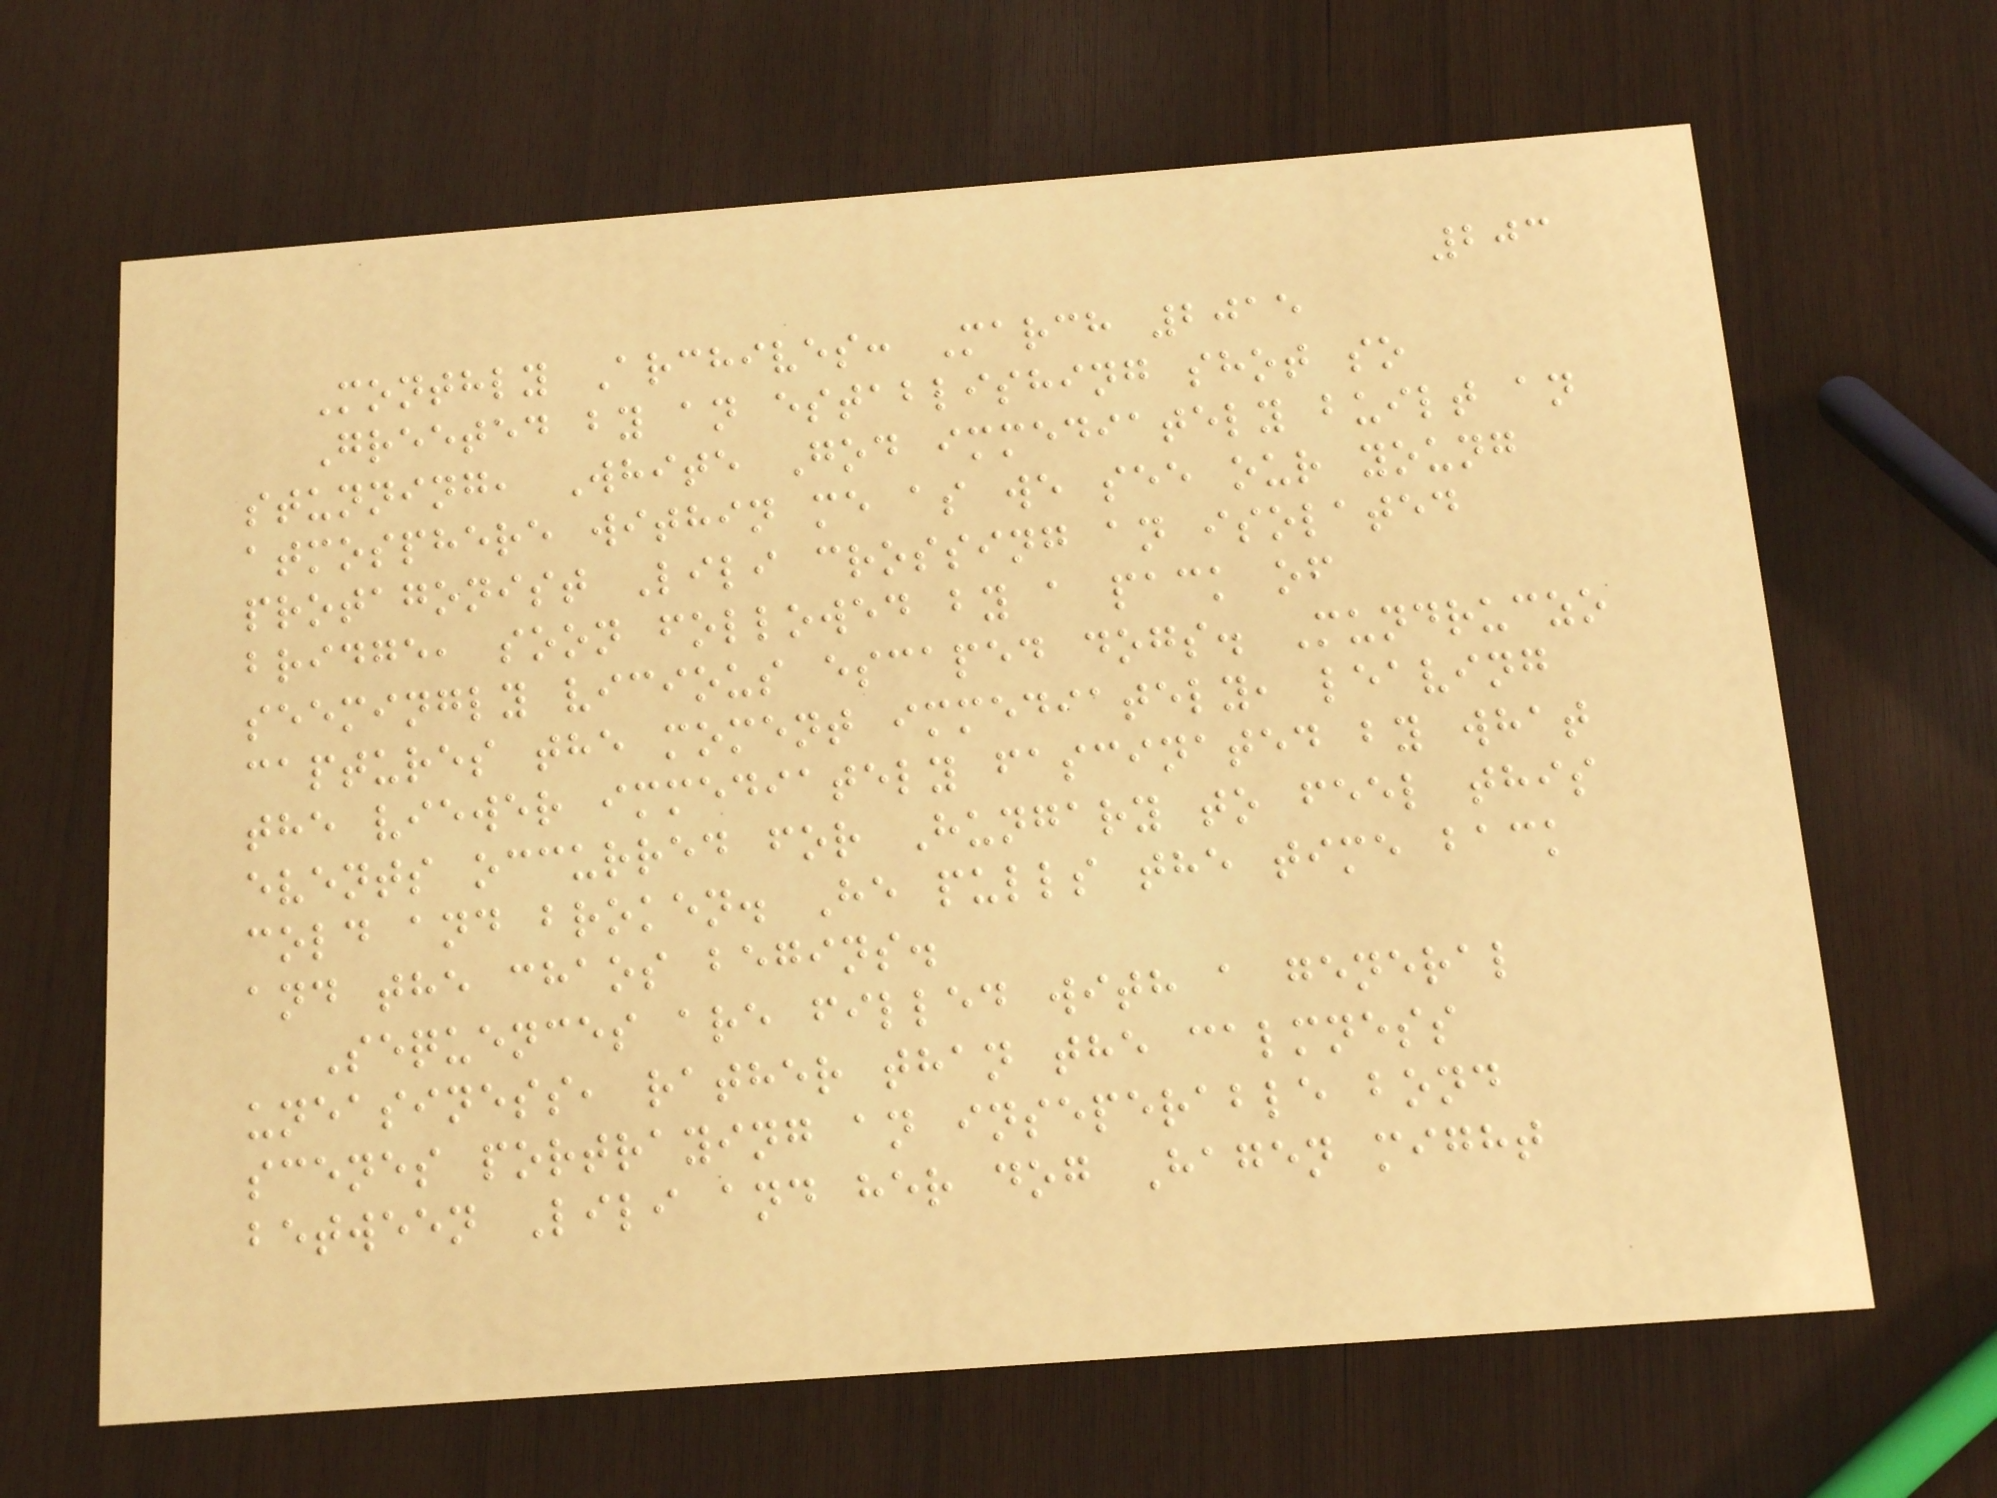203
Monthly Archives: March 2015
Greeted by an establishing shot so
stunning, White God immediately built an
atmosphere within me as we see our young
protagonist Lili crossing an isolated
bridge, soon followed by a pack of
seemingly vicious escaped dogs. Mundruczo
captures the moment immediately, leaving
the viewer immediately fascinated by what
events occurred for Hungary to feel this
cold and broken. He pulls the time back
and the chaos begins.
Sequences are filled with a general
uneasiness, rather than the calmness
scenes portraying an inseperable bond
between Lili and her dog Hagen might
